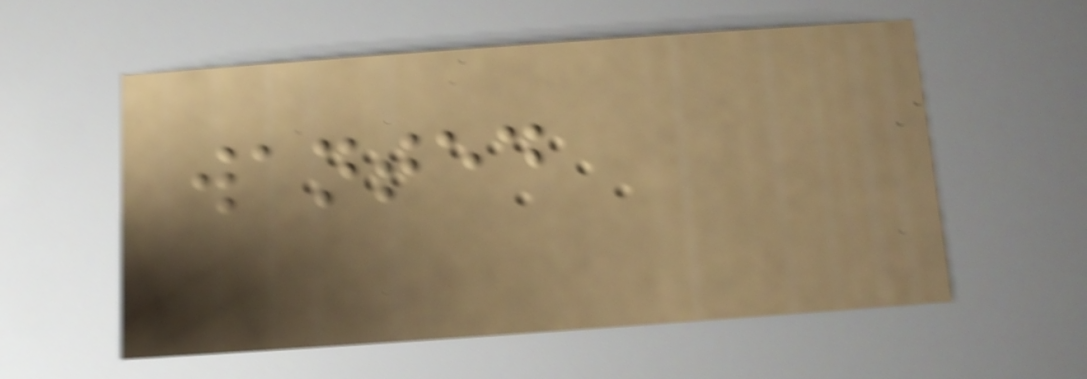wanted
